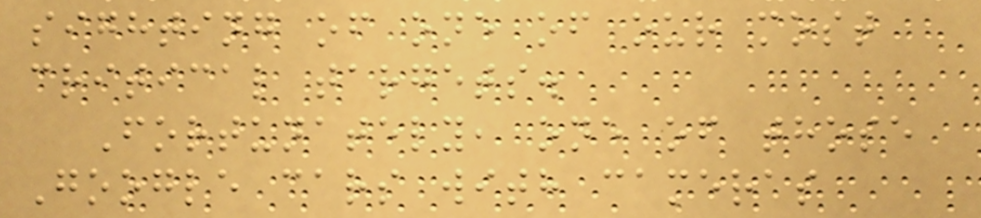sighting of one of our most
critical targets.
Fortunately, one of those
Google cars with cameras
